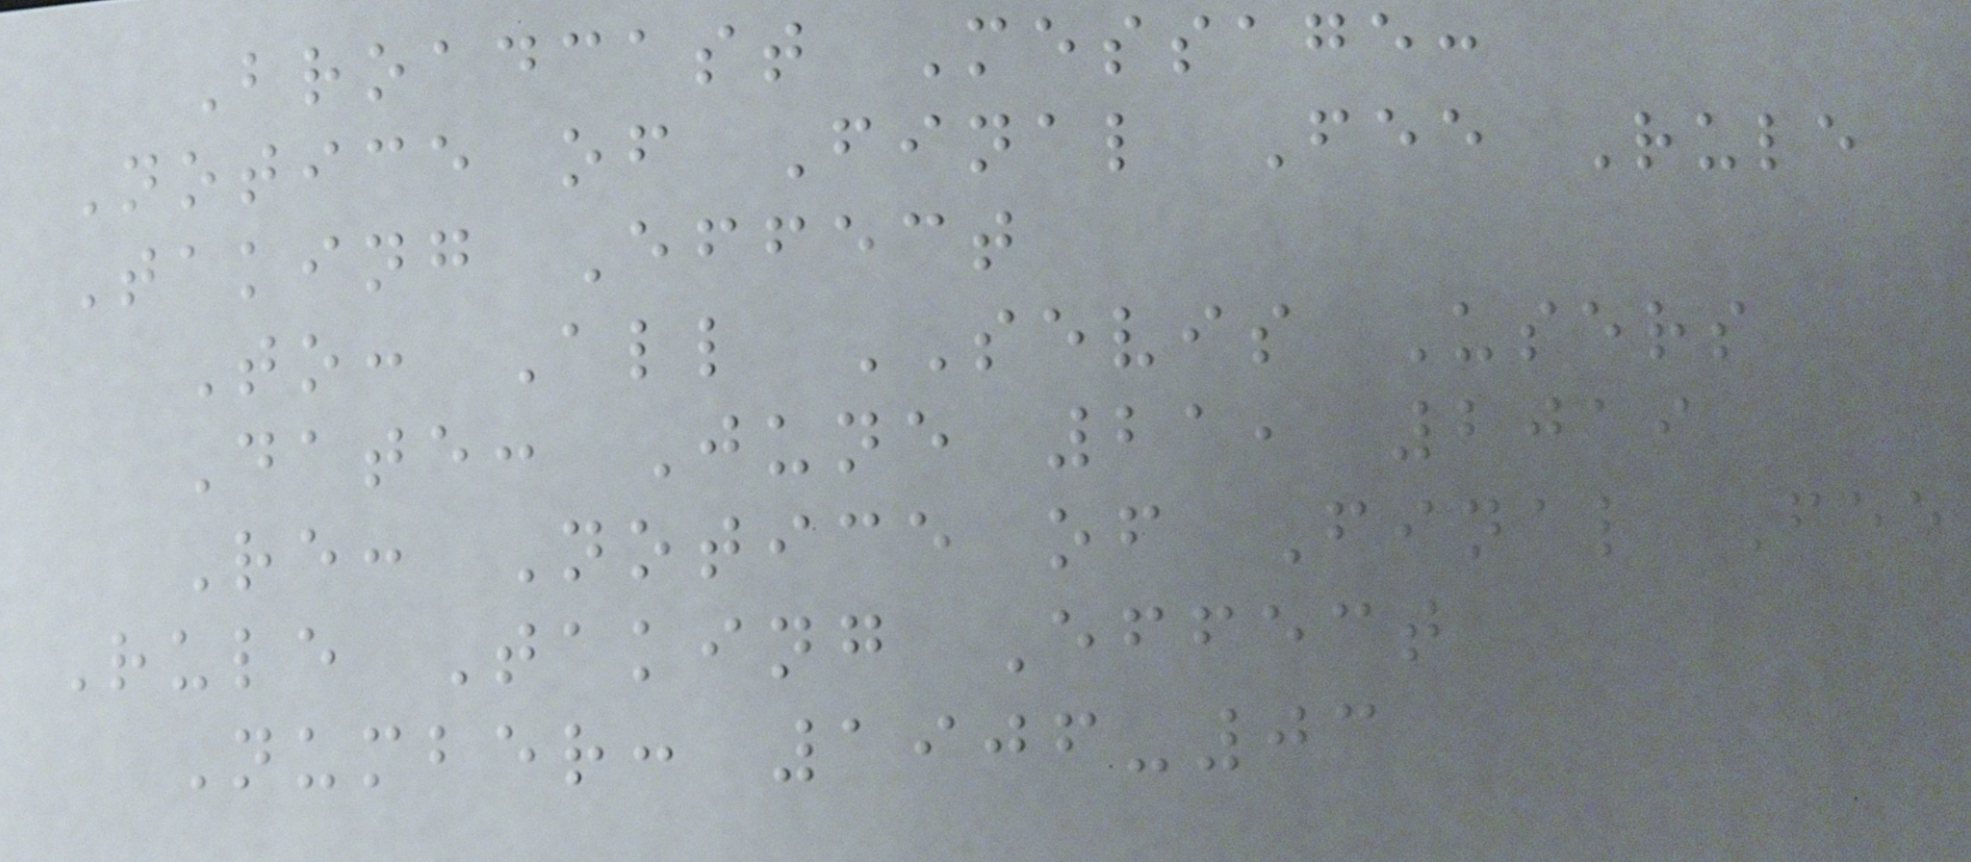Broadcast Message:
Notice of Final Fee Rule
Taking Effect
To: All SEVIS Users
Date: June 21, 2019
Re: Notice of Final Fee
Rule Taking Effect
Number: 1906-03
